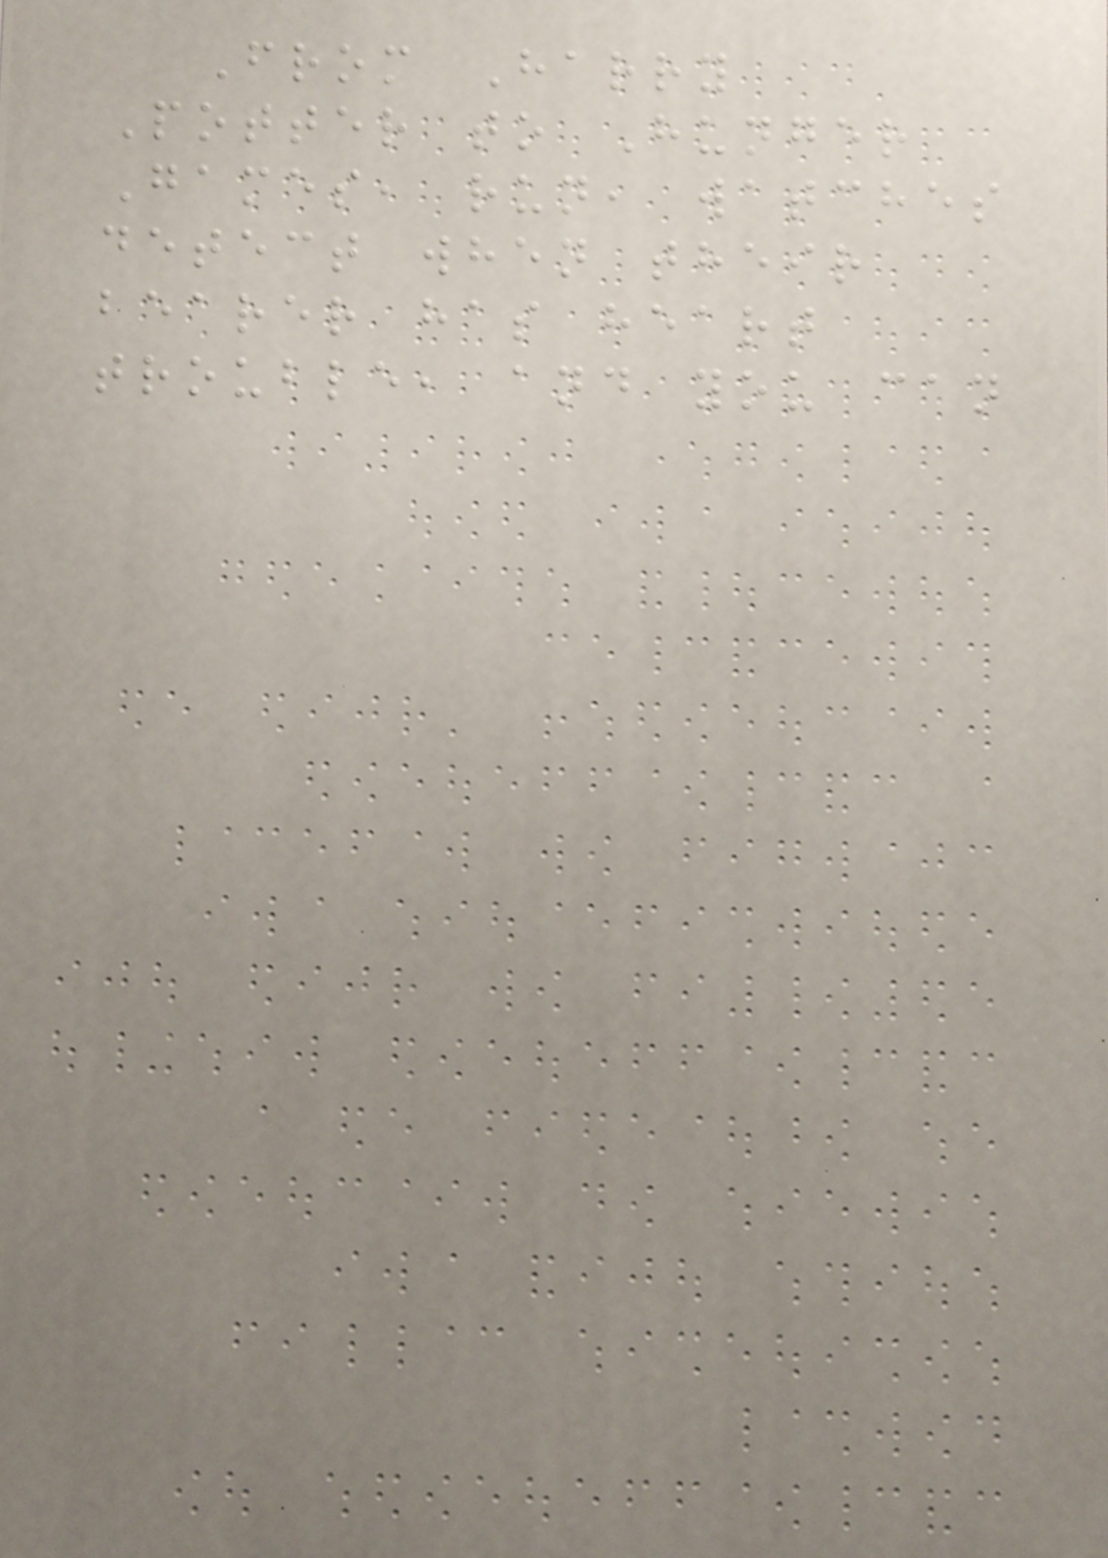From Harry
Potter to Hunger
Games, run, watches
detect when their
bearer has heart
trouble, and you can
